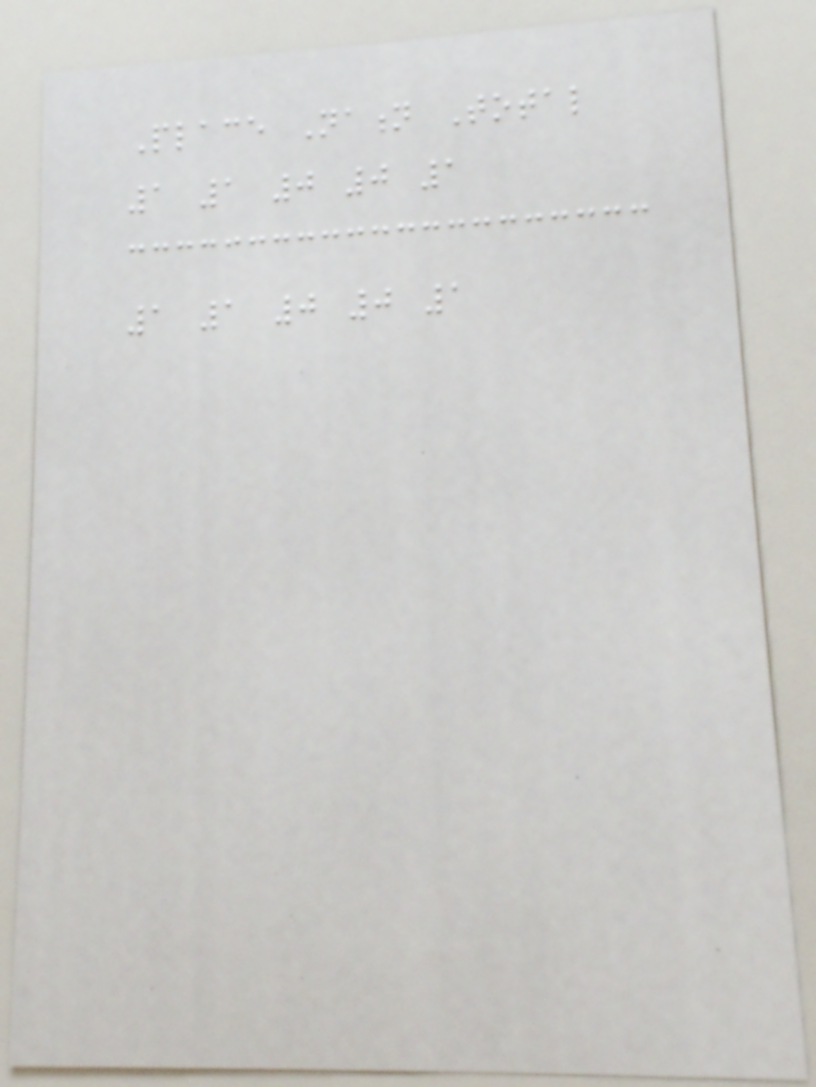Place Nation Total
1 1 0 0 1
1 1 0 0 1
